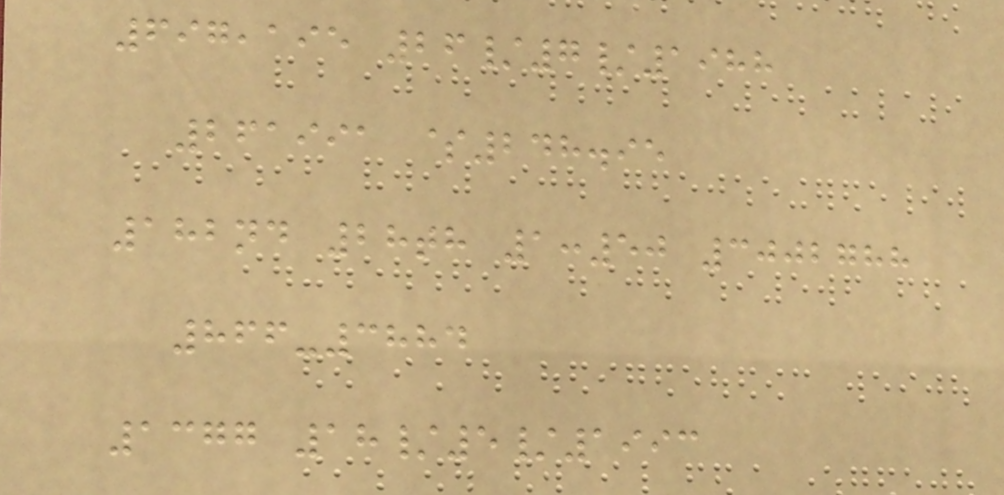697,195 26/7/1988
261991 $248.95
182nd 28th 1:50 3002788
866-3884
1377 18/5/1993
